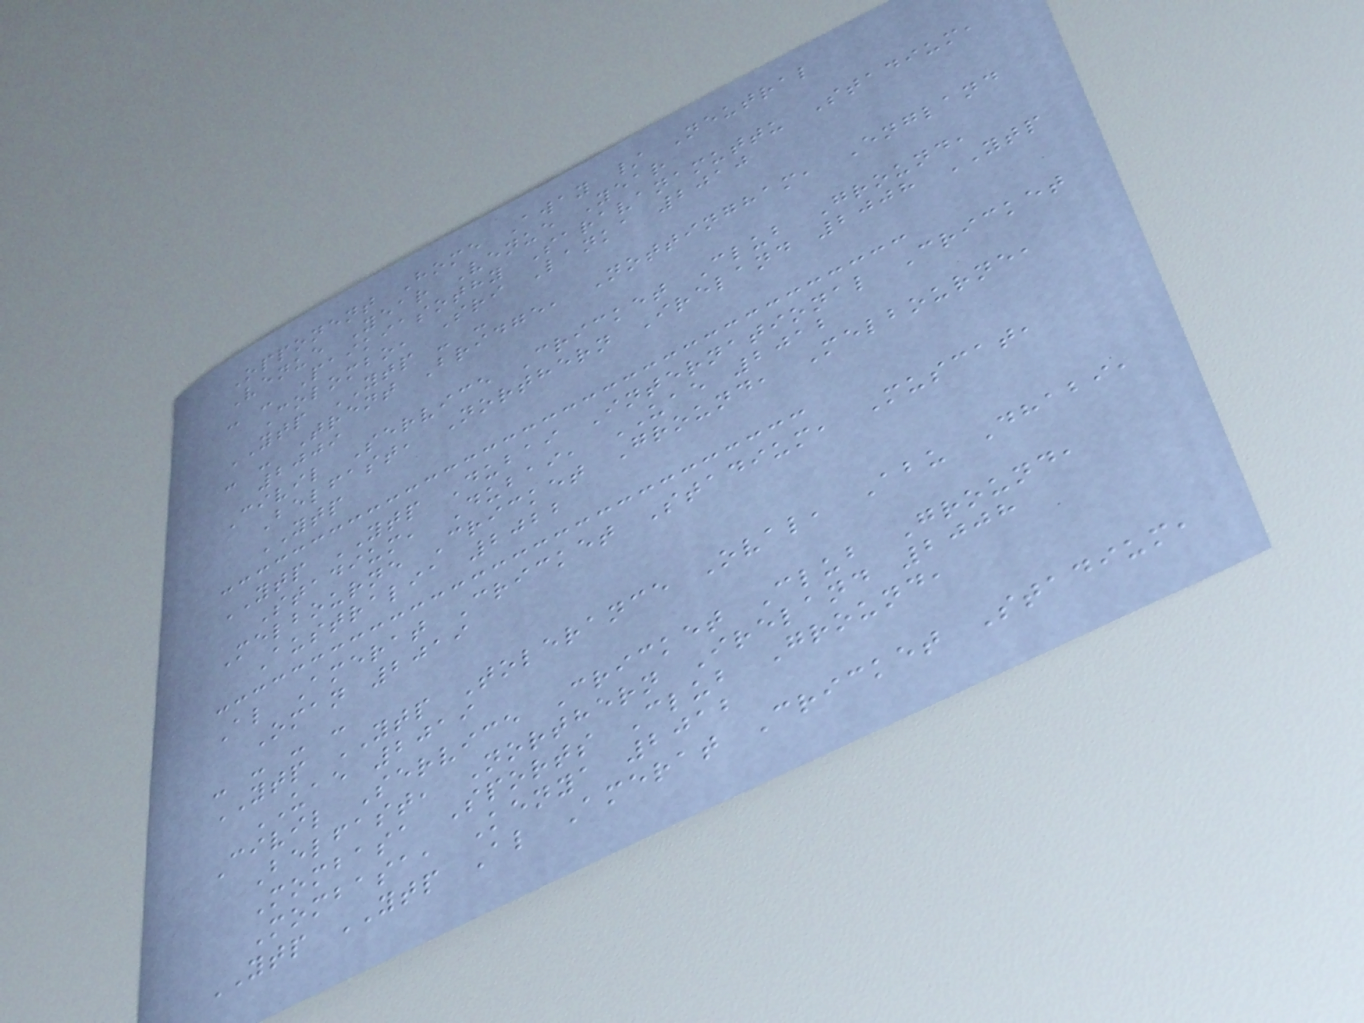Opponent Home Away / Neutral
Venue Year Venue Year
- - Paikiasothy Saravanamuttu Stadium,
Colombo, Sri Lanka 2010
YTP YTP - -
- - Trent Bridge, Nottingham, England
2009
Civil Service Cricket Club Ground,
Belfast, Northern Ireland 2008 YTP
YTP
YTP YTP Dubai International Cricket
Stadium, Dubai, UAE 2012
Melbourne Cricket Ground, Melbourne,
Australia 2022
Al Amerat Cricket Stadium, Muscat,
Oman 2019
- - - -
YTP YTP Tolerance Oval, Abu Dhabi,
UAE 2019
Civil Service Cricket Club Ground,
Belfast, Northern Ireland 2008
Mombasa Sports Club Ground,
Mombasa, Kenya 2012
YTP YTP Al Amerat Cricket Stadium,
